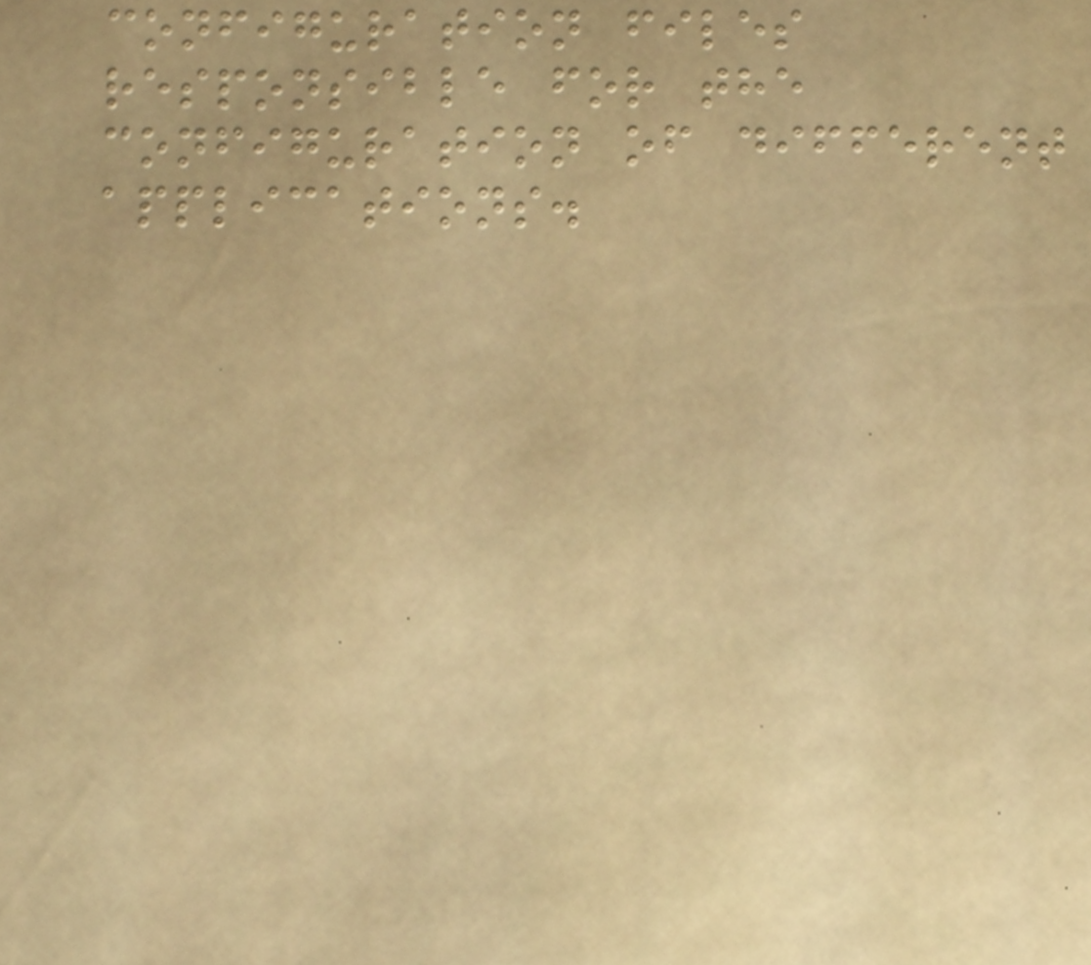configuration files
responsible for the
configuration of different
applications.
